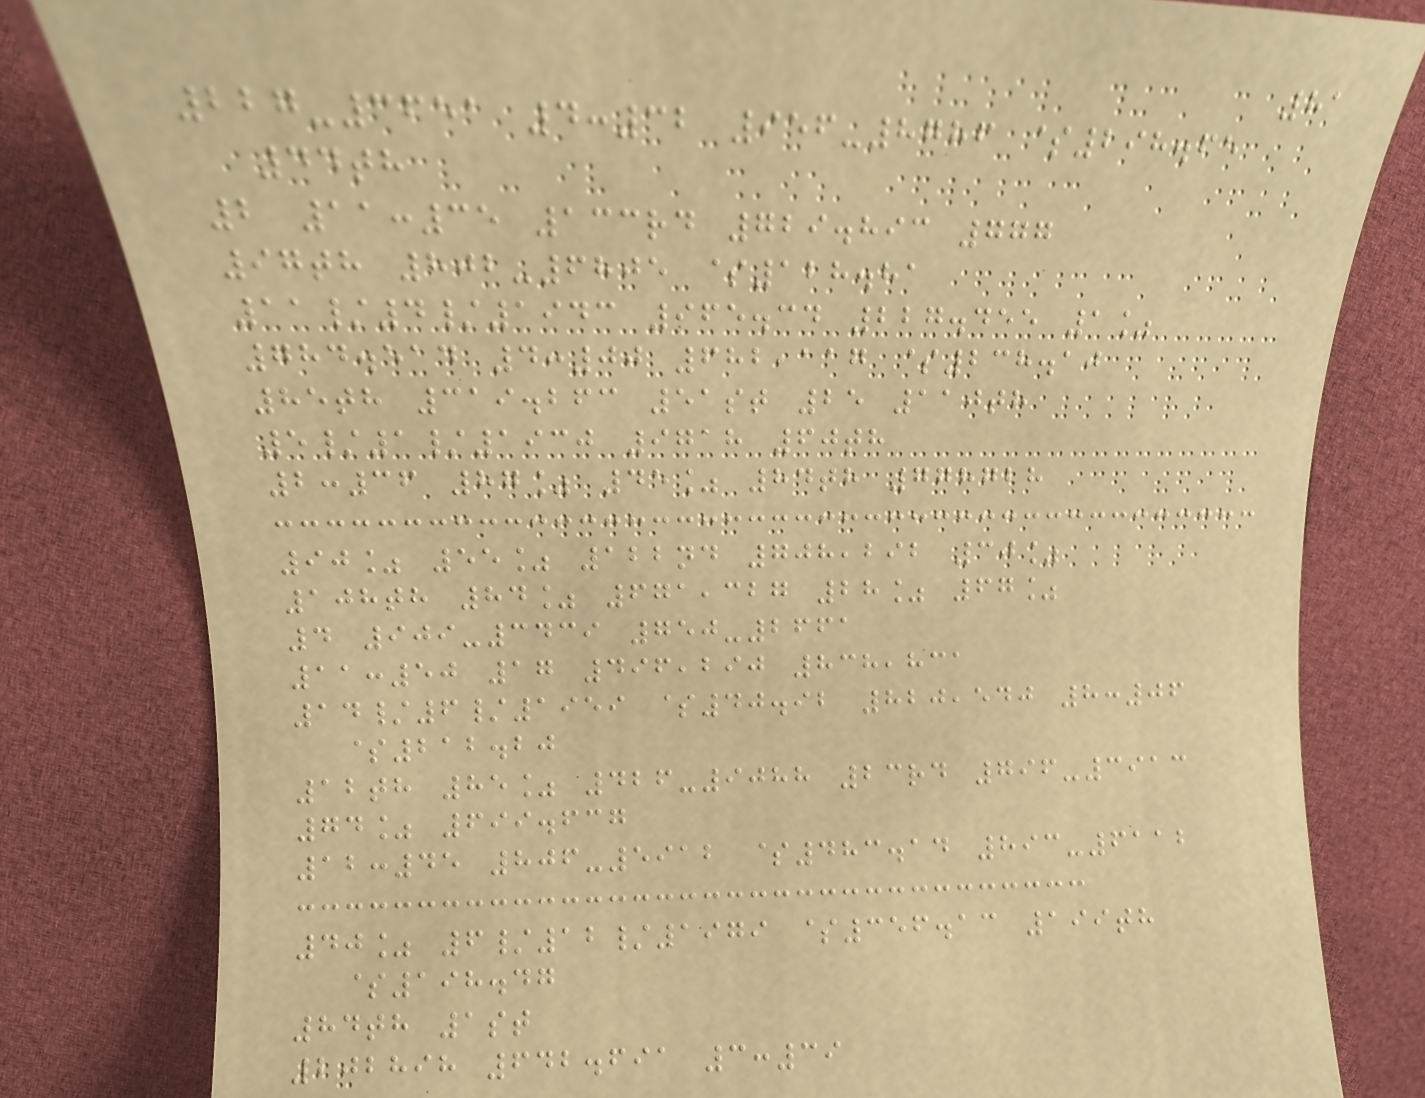81
227-3651 4:32 956-8786 $298.65
44th
2 11:35 133rd 729.893 777
97th 802-6805 $128.81
11/4/1943 965.34 227.455 1%
784.514 4:00 682,117 $238.10
85th 319.263 51st 25 110th
5/1/1930 9718 60th
2:36 87% 45% 84th 778728
90% 55% 122nd 708,292 30%
108th 84% 671,327 28% 67%
4 909-3439 750-2661
11:50 17 496,290 838,831
14/6/1959 $40.92 820,540 8:06
$212.20
12th 85% 426-9088 23rd 796-3913
74% 699.637
12:45 806-5912 $483.14 893-6112
40% 6/12/1979 $356.13 199th
$198.47
84th 1st
202898 642.691 3:39
